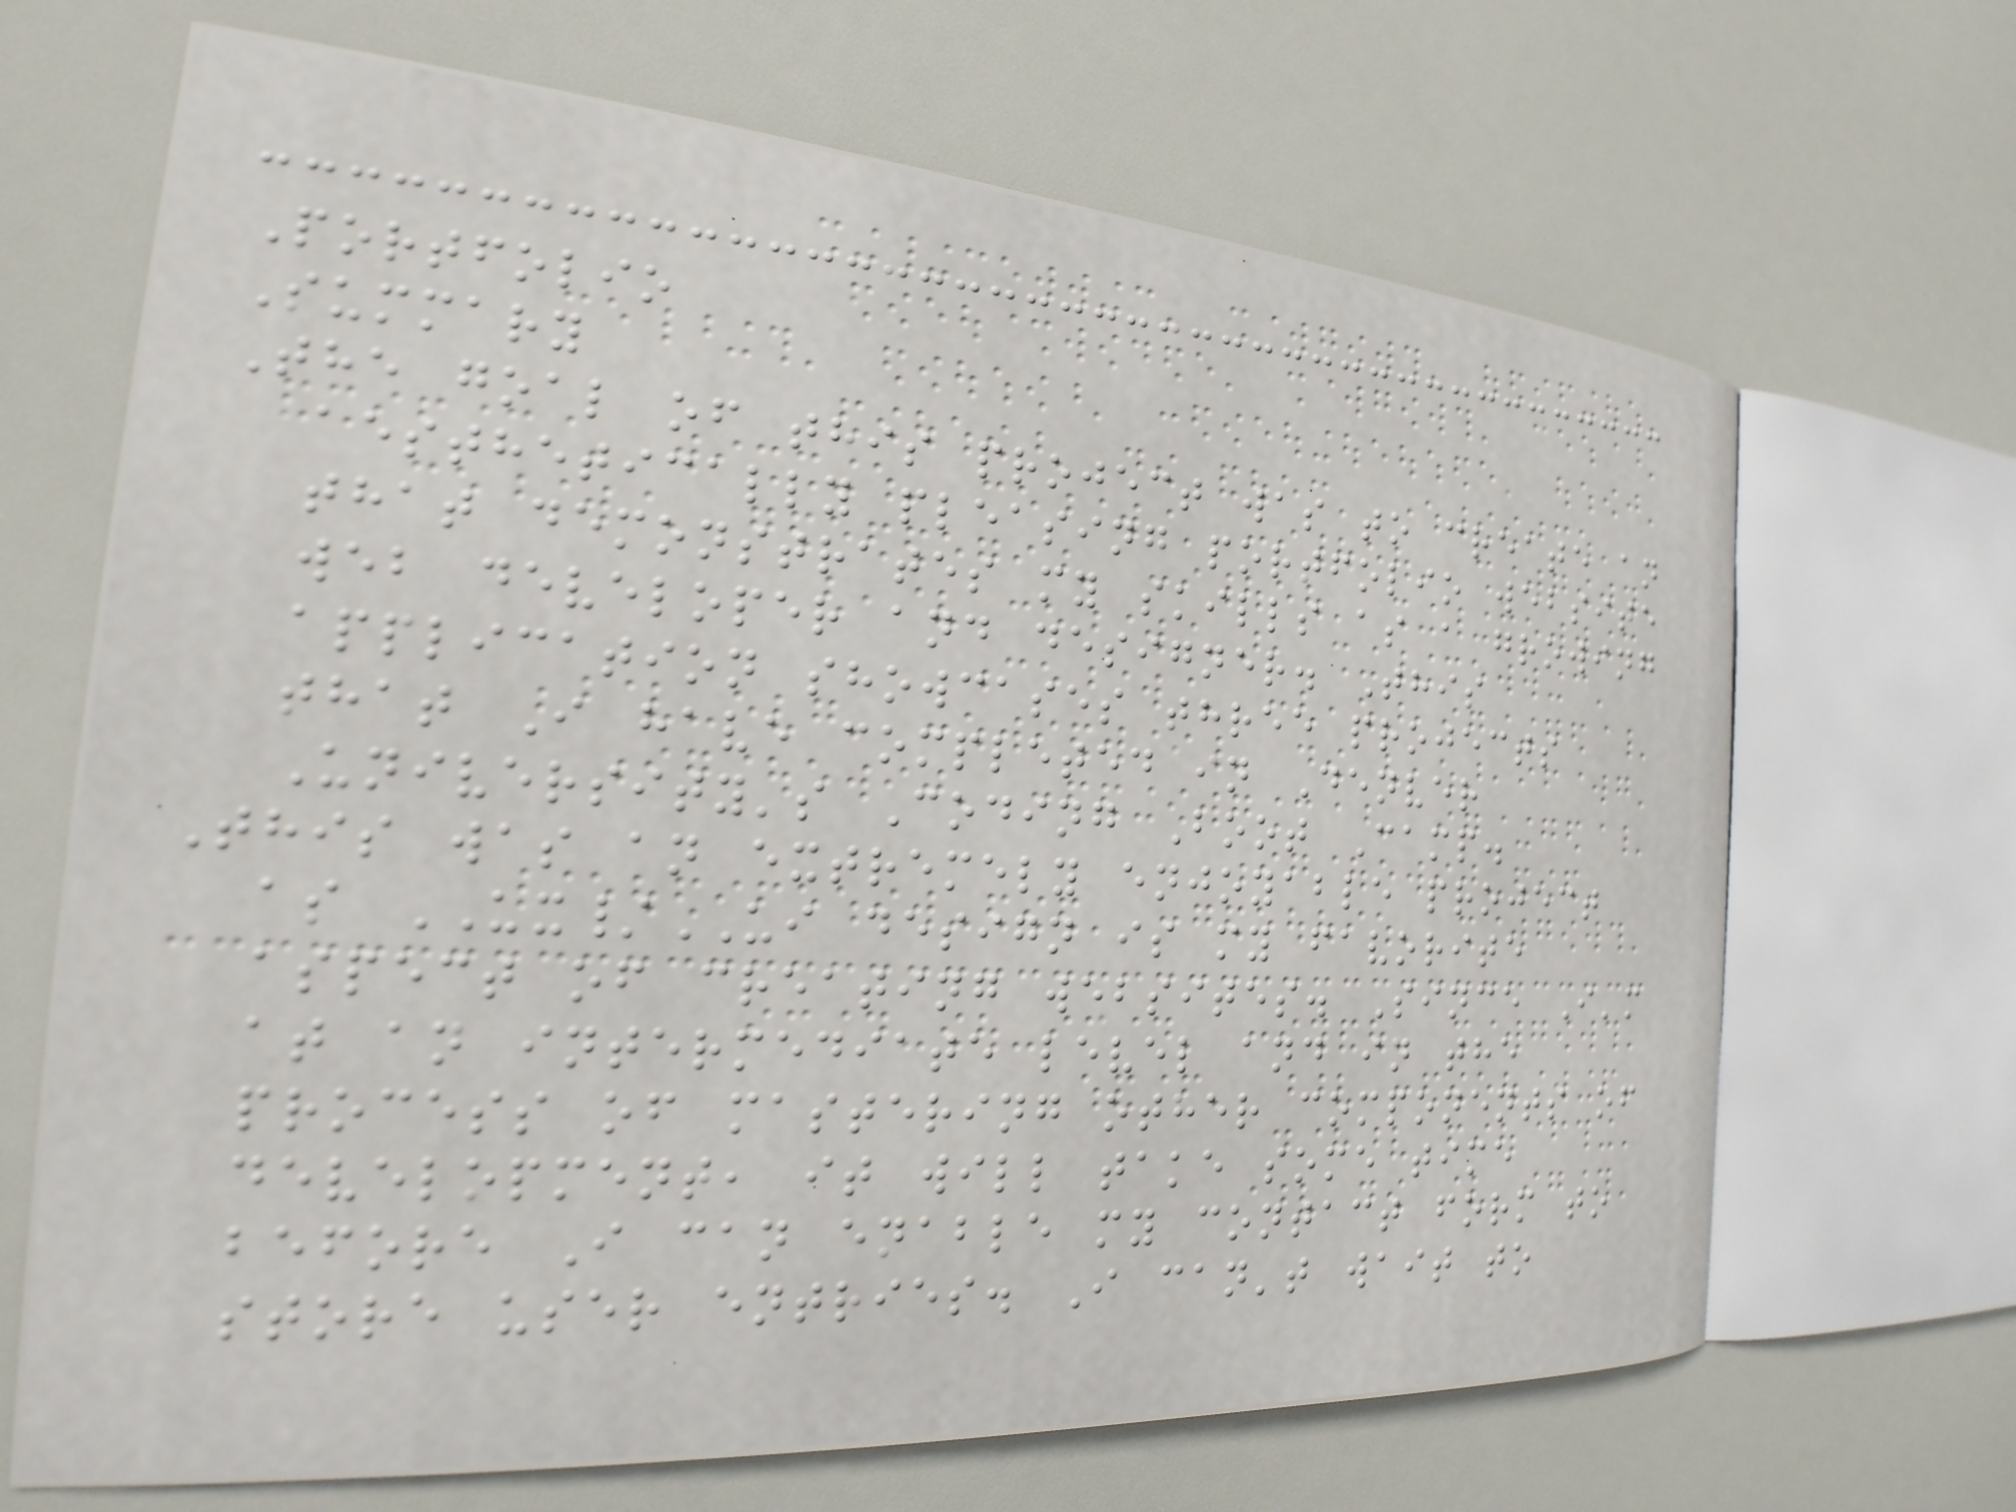Portfolio
Summary
The goal of this project was to create an
aesthetically pleasing portfolio website
that demonstrates my skills as a growing
web developer and designer. This
application showcases three projects
that I have completed in Denver
University's Coding Boot Camp.
This was an extremely enjoyable project
as UX/UI design is my favorite
aspect of creating websites. Since I'm
at an intermediate level and in the
process of mastering other components of
development, it will take some time
before I can enable my contact form to
store user entries. I can't wait to
